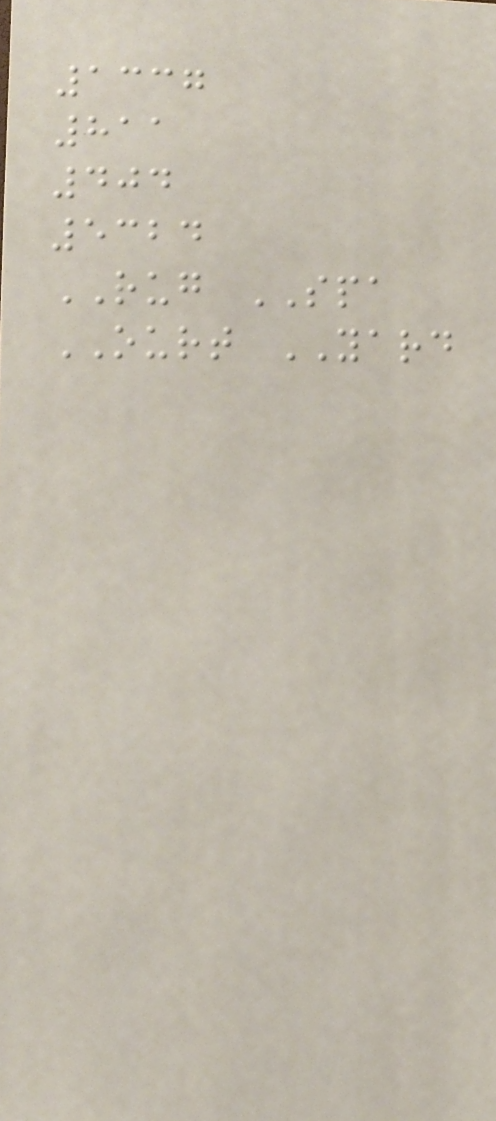1337
811
404
5324
RUG SPA
OURT YARD
